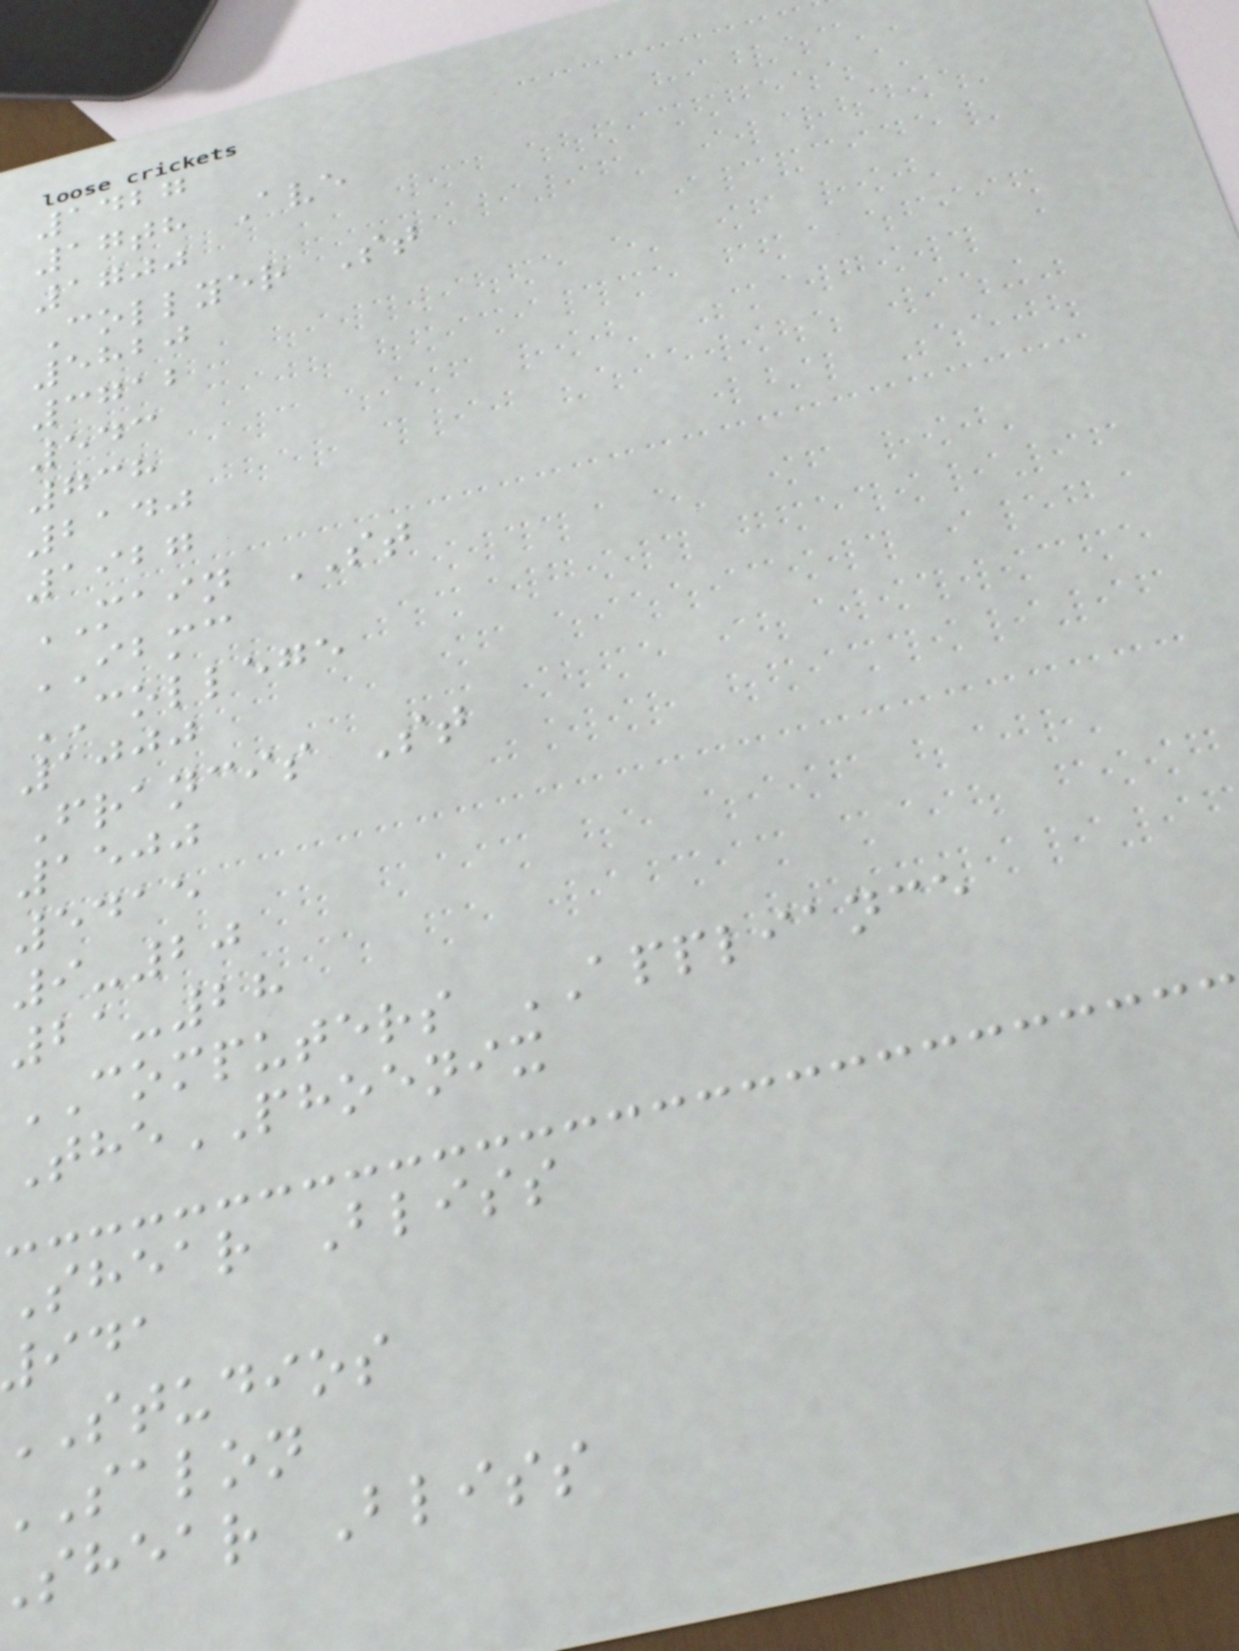1427
17th Ave
1700
Collyer St
5820
3712
543
738
2140
1927
MAIN ST
IBMC
COLLEGE
1000
Francis St
1500
5415
9-20
21-28
COMPUTERS APPLIANCE
ThePHOENIX
Shear Bliss
941
studios
salon
shear Bliss
